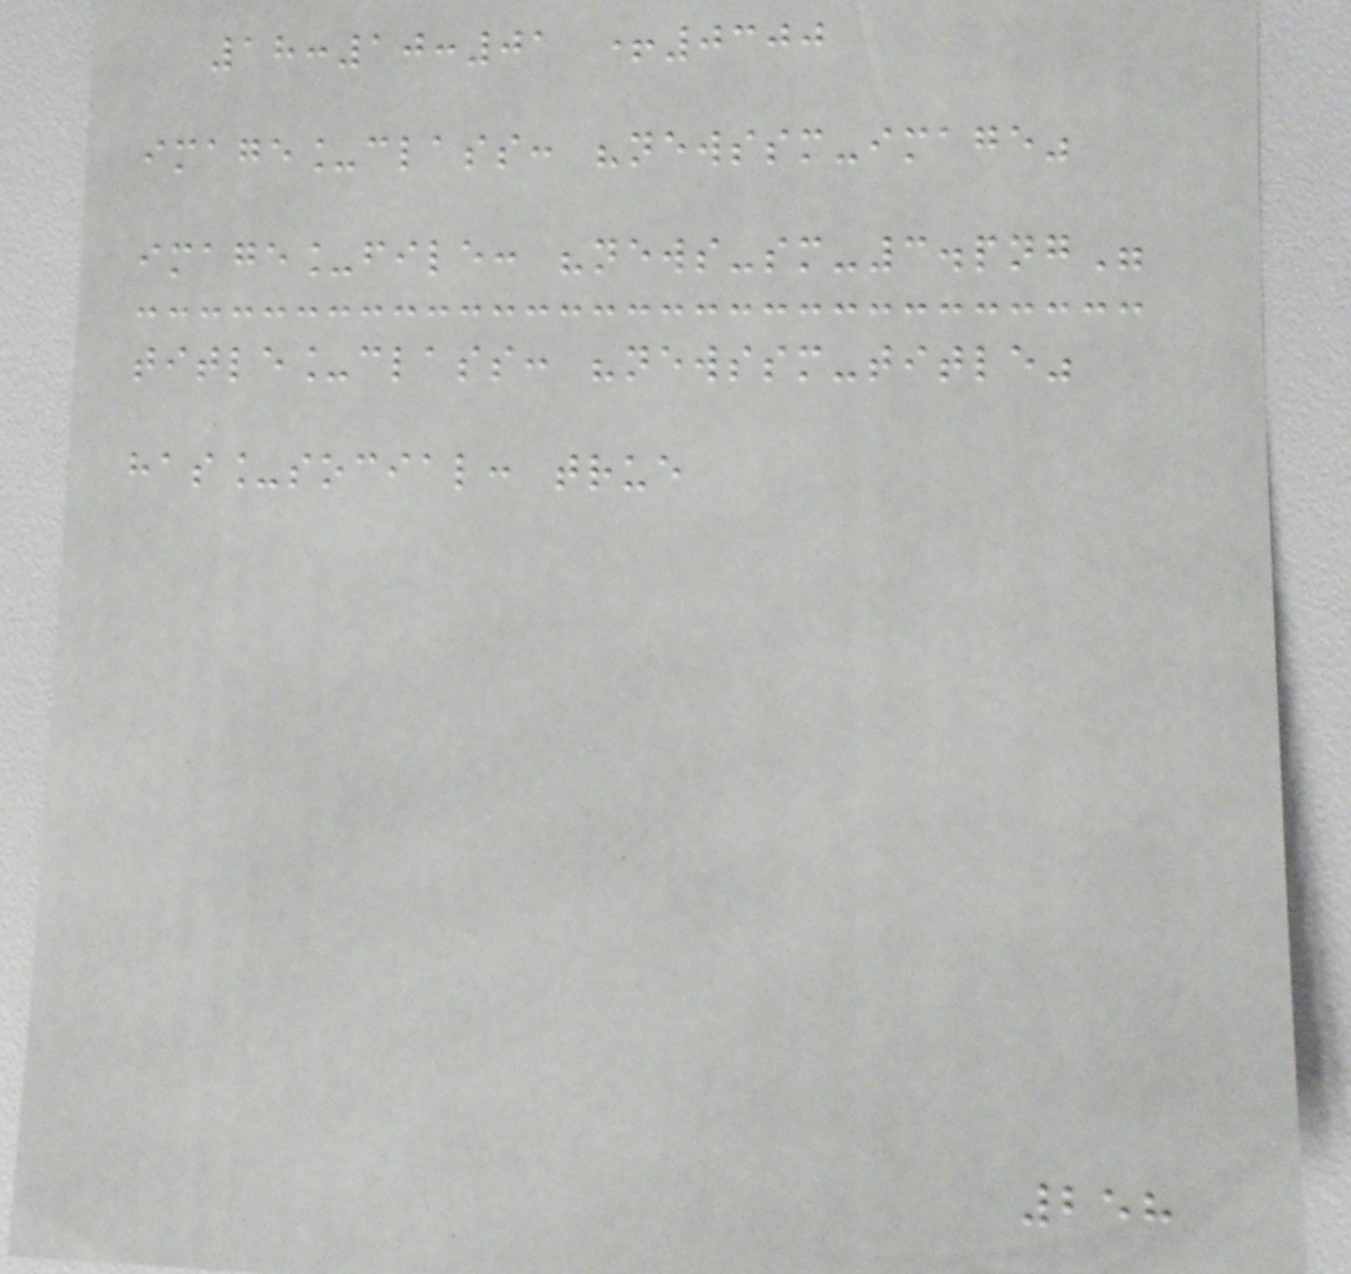18:10:01 +0300
image_class: "newssm-image"
image_file: "news-sm-3.png"
title_class: "newssm-title"
has_social: true
258
